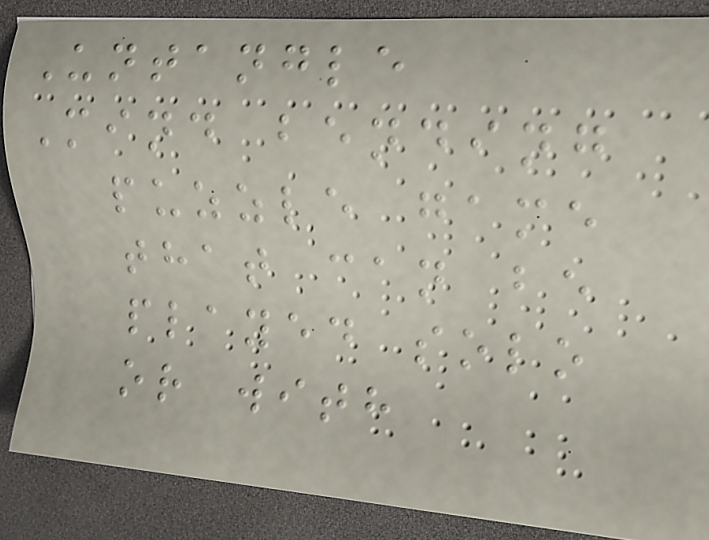Untangle
Mind bending
puzzle game
that can be
played solo
or with
